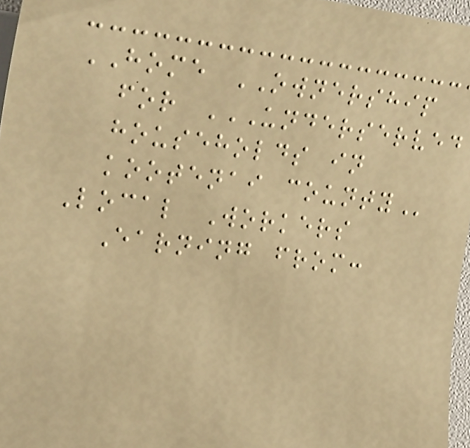HOME OWNERSHIP
for UNDERSERVED
HOUSEHOLDS IN
KOOTENAI COUNTY
Local Workers
Earning from:
